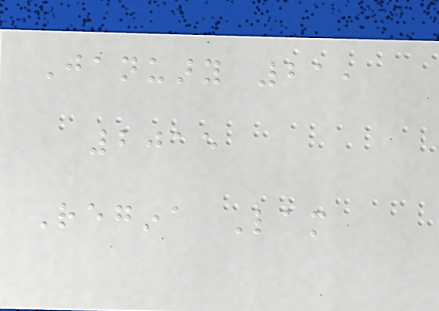January 21,
2015
Regina Lam
